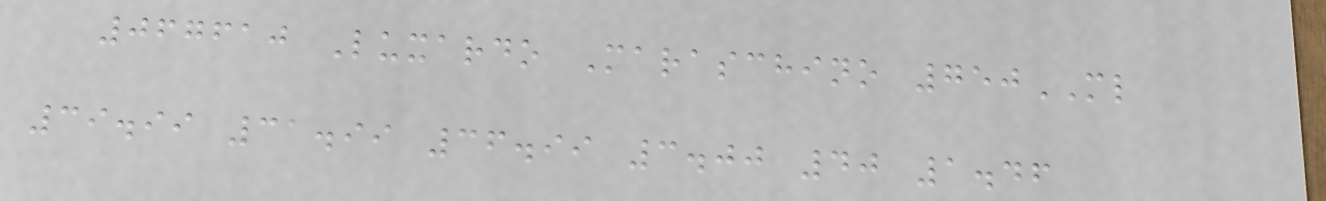067610 Luxardo Maraschino 750ML
39.99 31.99 36.99 3.00 40 1.46
